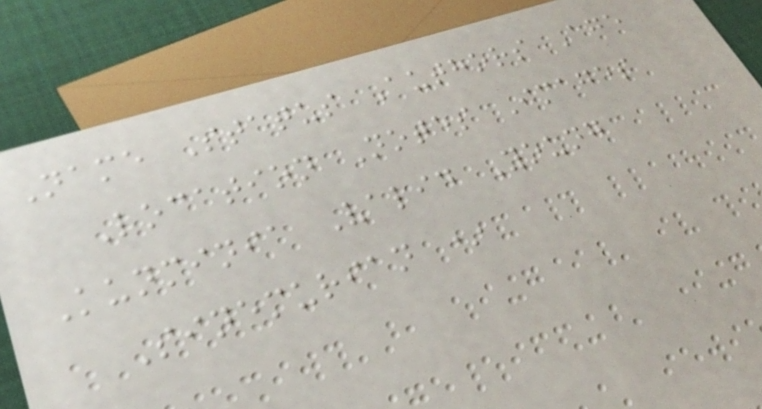Name Status Authors Age
Location Notes Images
Kunminia Valid Young
Sinemurian *
